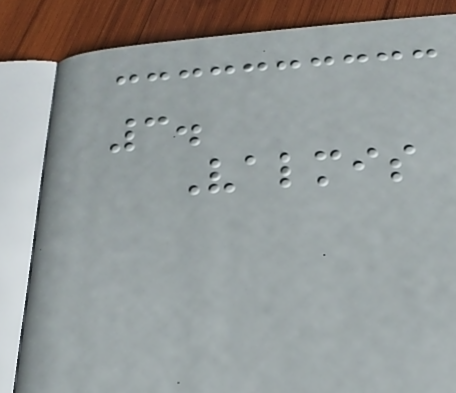3.
Valmis
